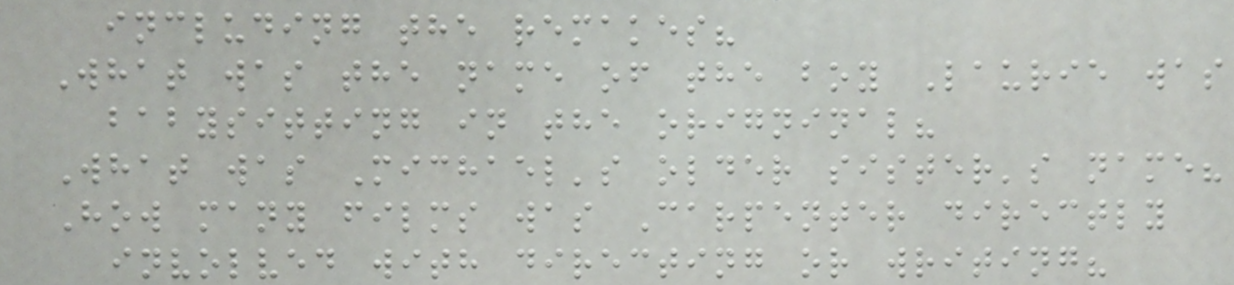including the remakes?
What was the name of the boy Laurie was
babysitting in the origninal?
What was Michael's older sister's name?
How many films was Carpenter directly
involved with directing or writing?
